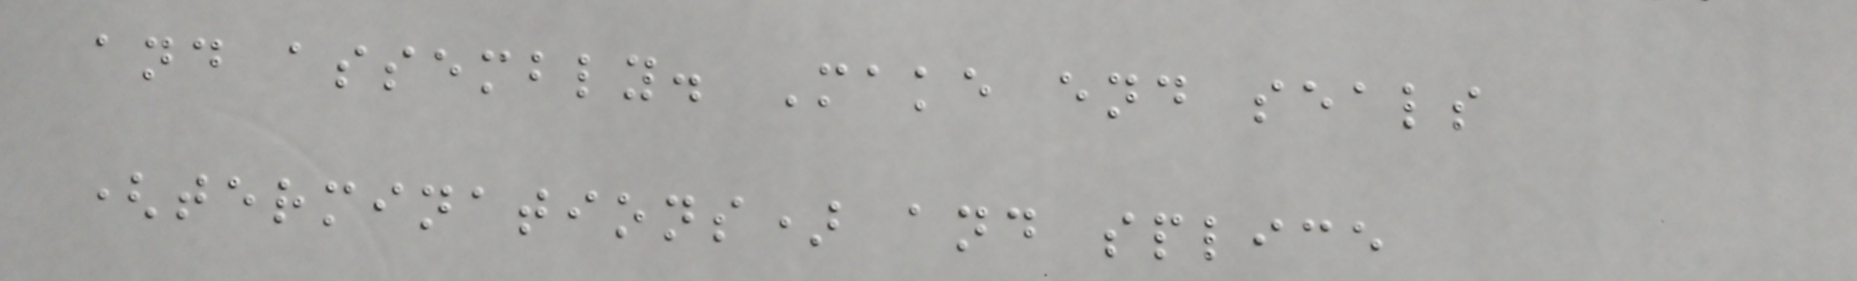and assembly. Make end seals
(terminations) and splice
